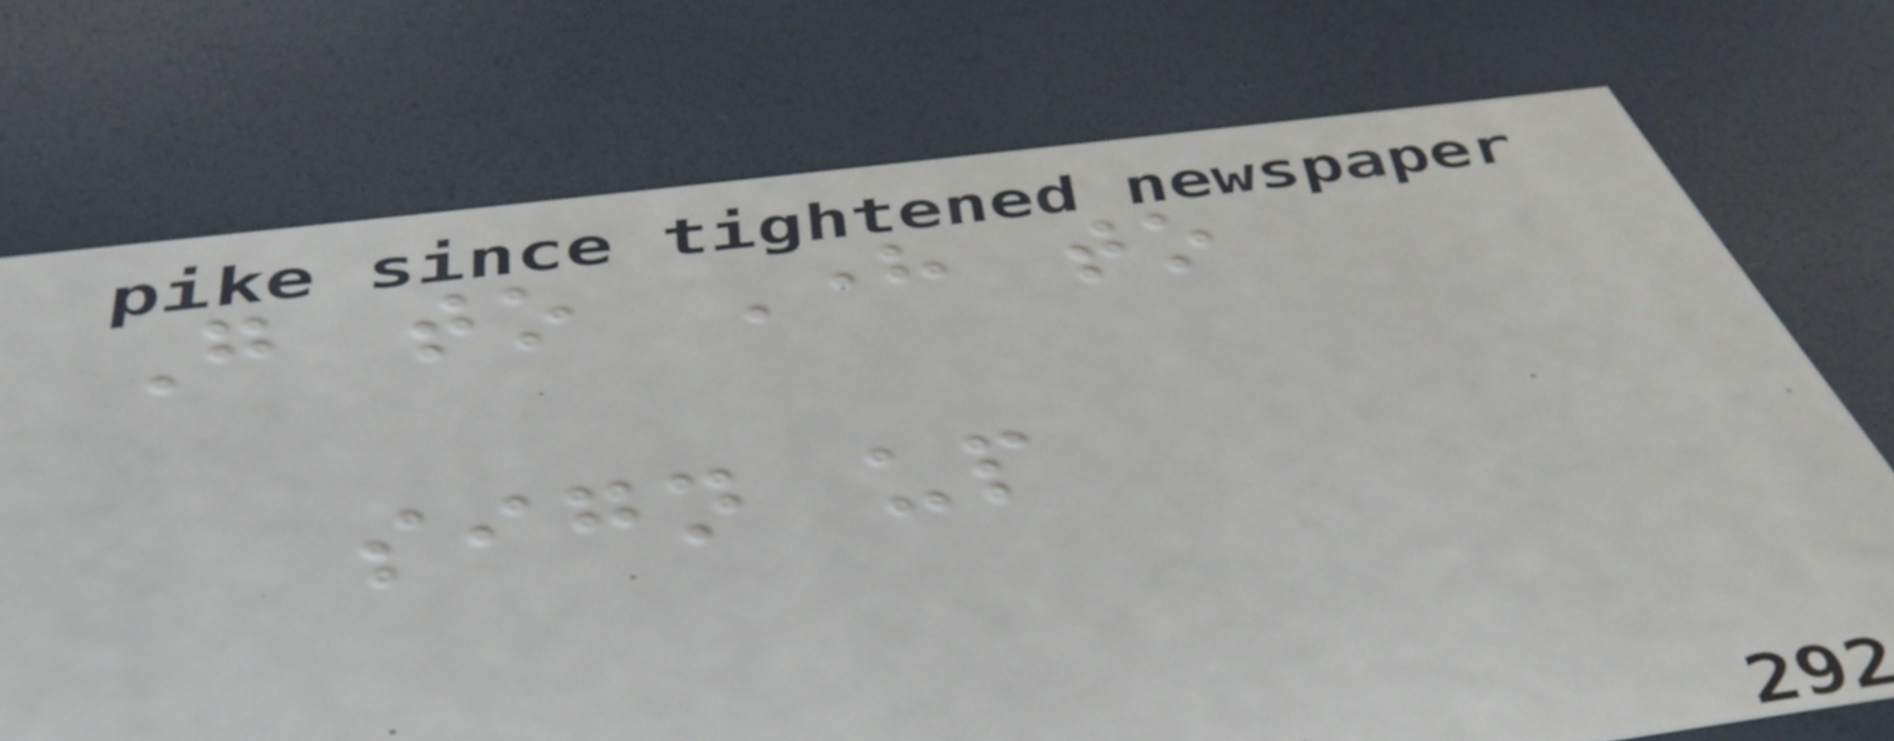Go to Here to
sign up
